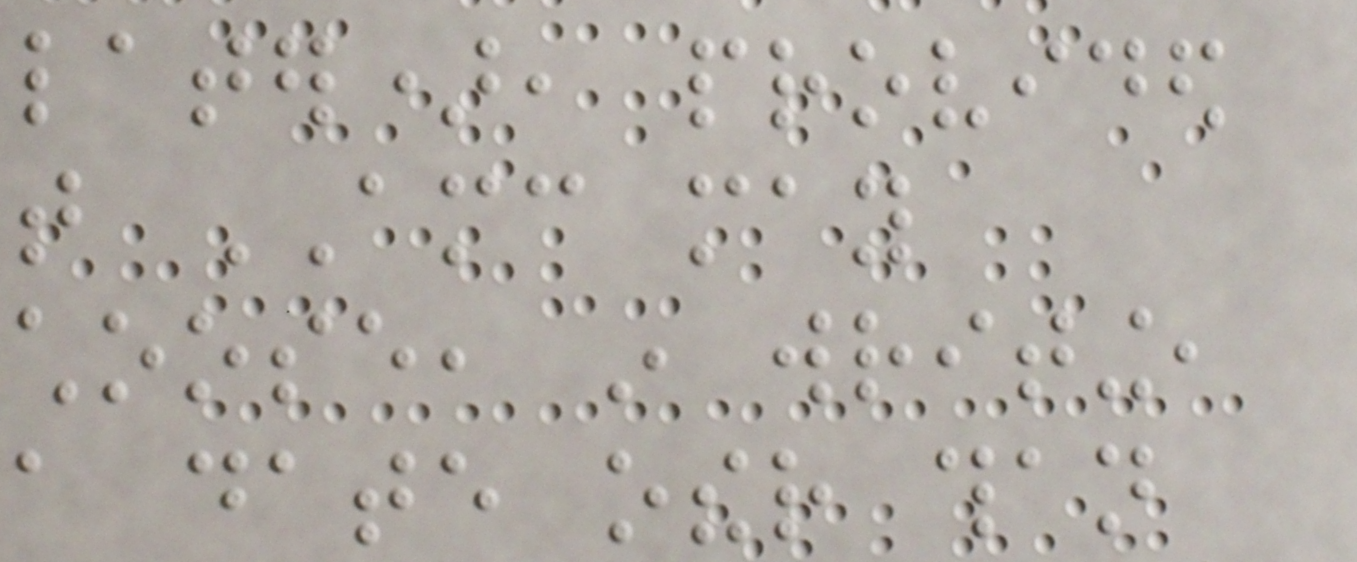later), provided
that AMC may
choose, in writing,
a date other than
